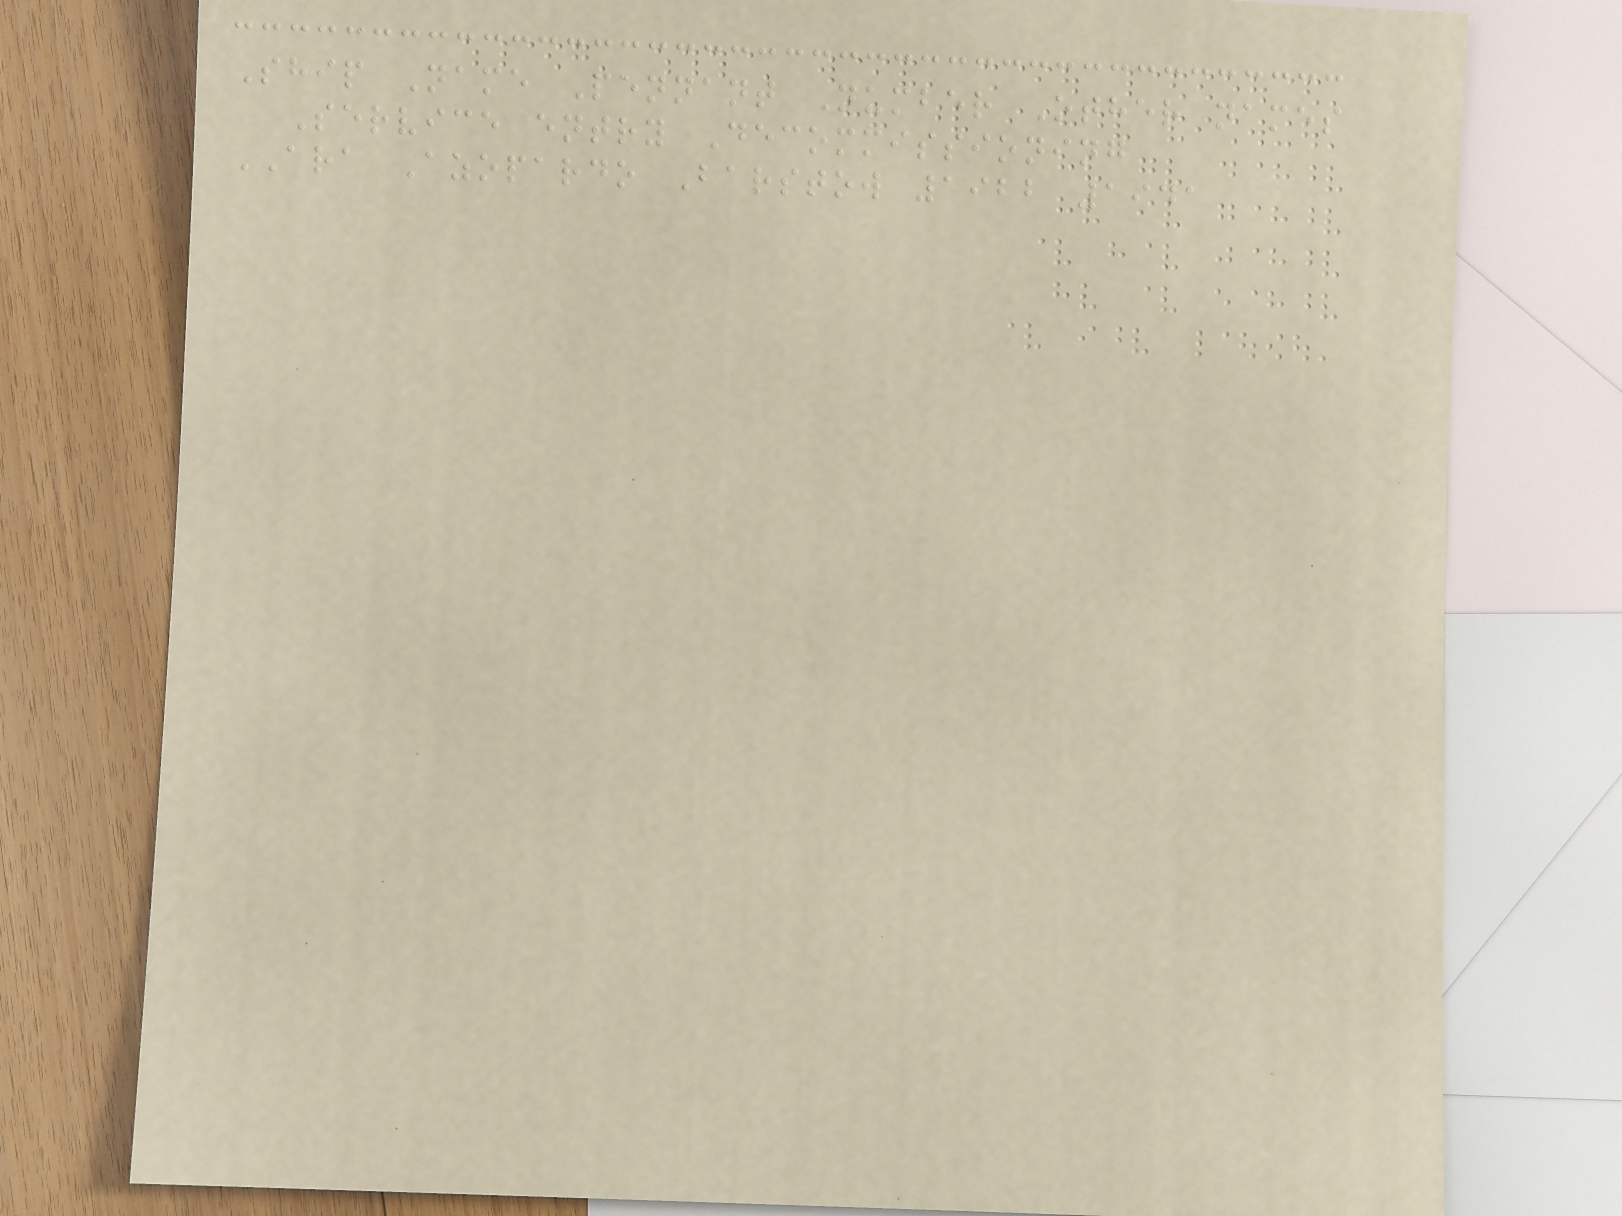Ship Name Pennant Number Other names
Service entry Decommissioning
ARA Azopardo Barstow 1922 1941
